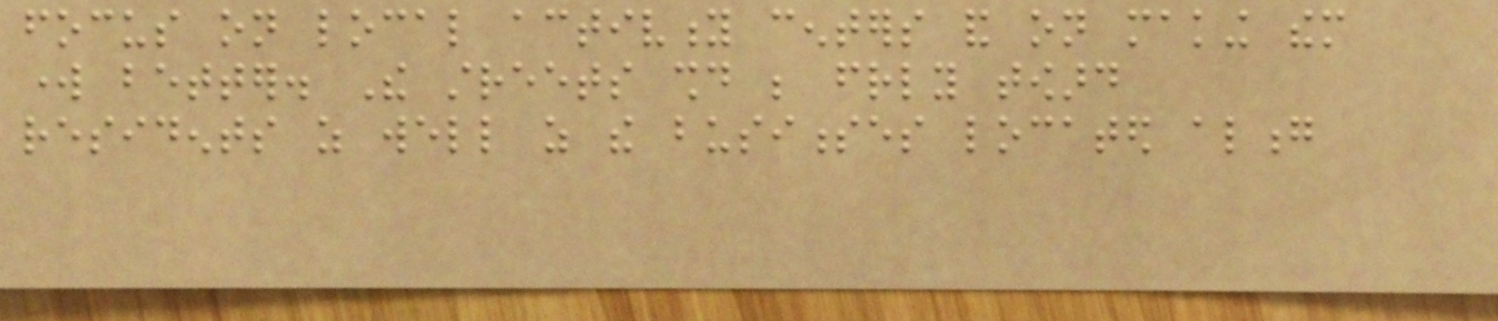focus on local activity centers and on making them
work better. The streets should be friendly toward
residents as well as the businesses located along
